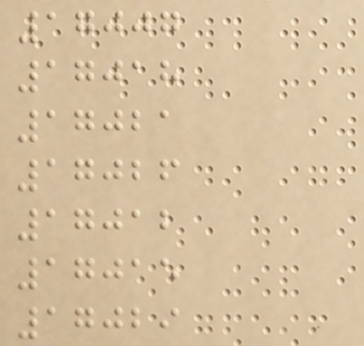17007
17018
17021
17026
17012
17015
17029
